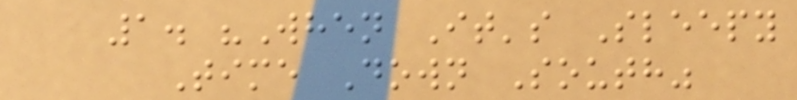1. "When It's Sleepy
Time Down South"
